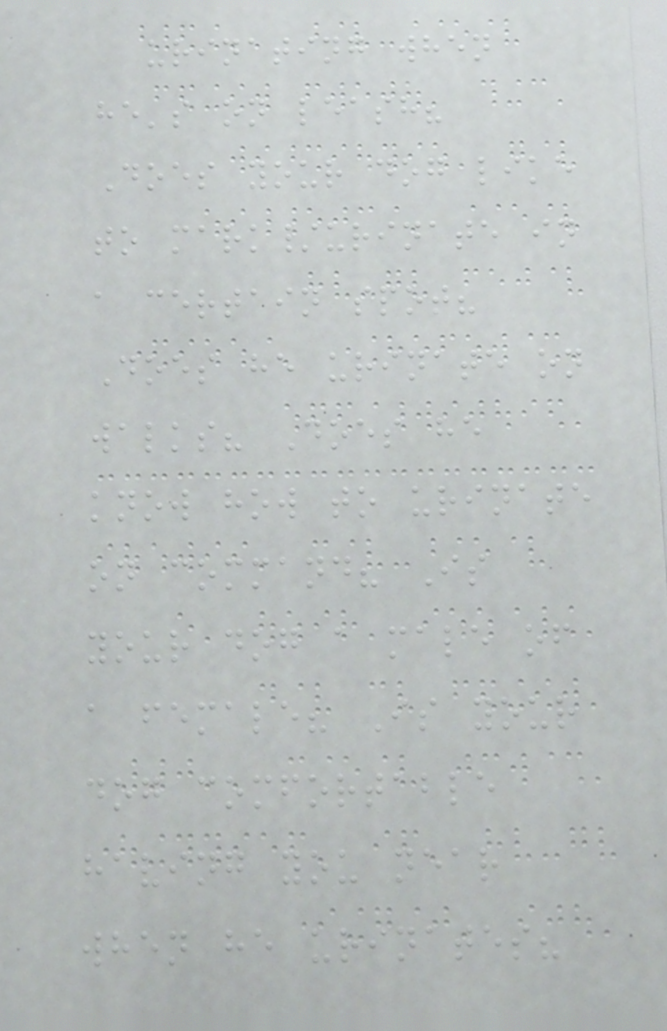urinating when
he's on leash?
Does your dog like
to mark/urinate in
a certain spot?
Does he urinate on
walks? Does he
know how to urinate
on command? Is
your dog a male of
a female? Is your
dog comfortable
having you near
when he urinates?
